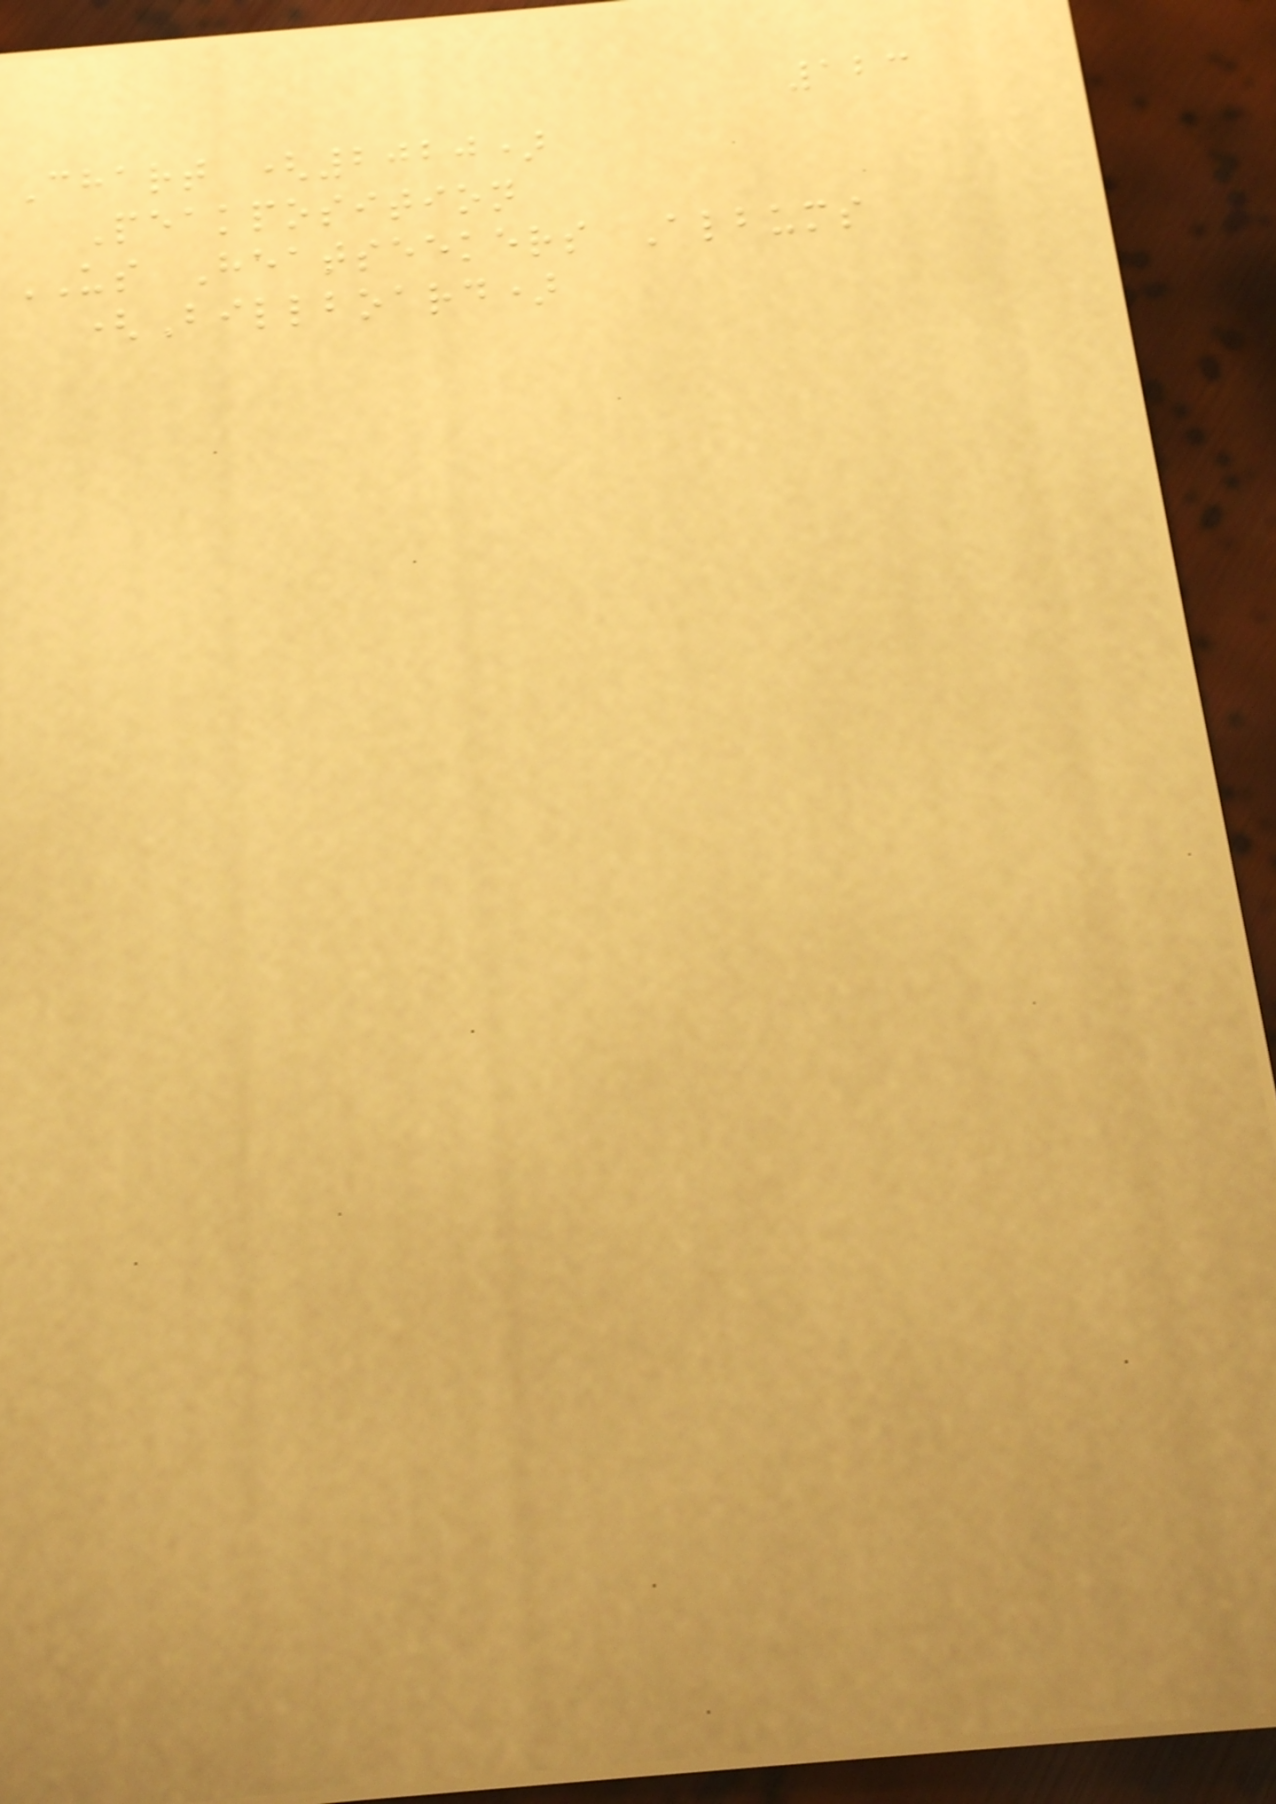123
Chart (2020)
Peakposition
US Heatseekers Albums
(Billboard)
